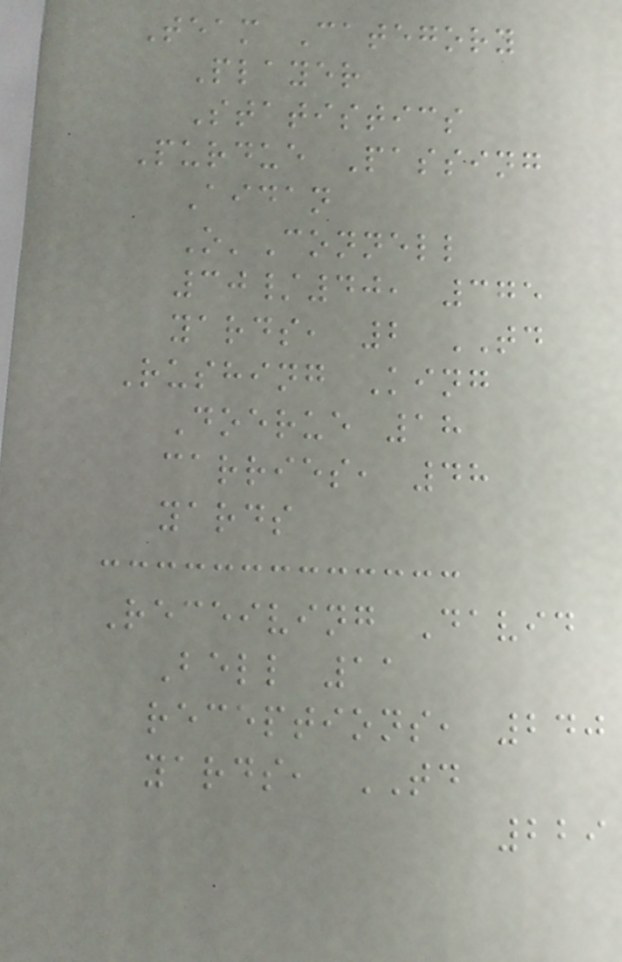Team Category
Player
Statistics
Purdue Passing
Aidan
O'Connell
30/40, 375
yards, 2 TD
Rushing King
Doerue 18
carries, 48
yards
Receiving David
Bell 11
receptions, 240
yards, TD
229
